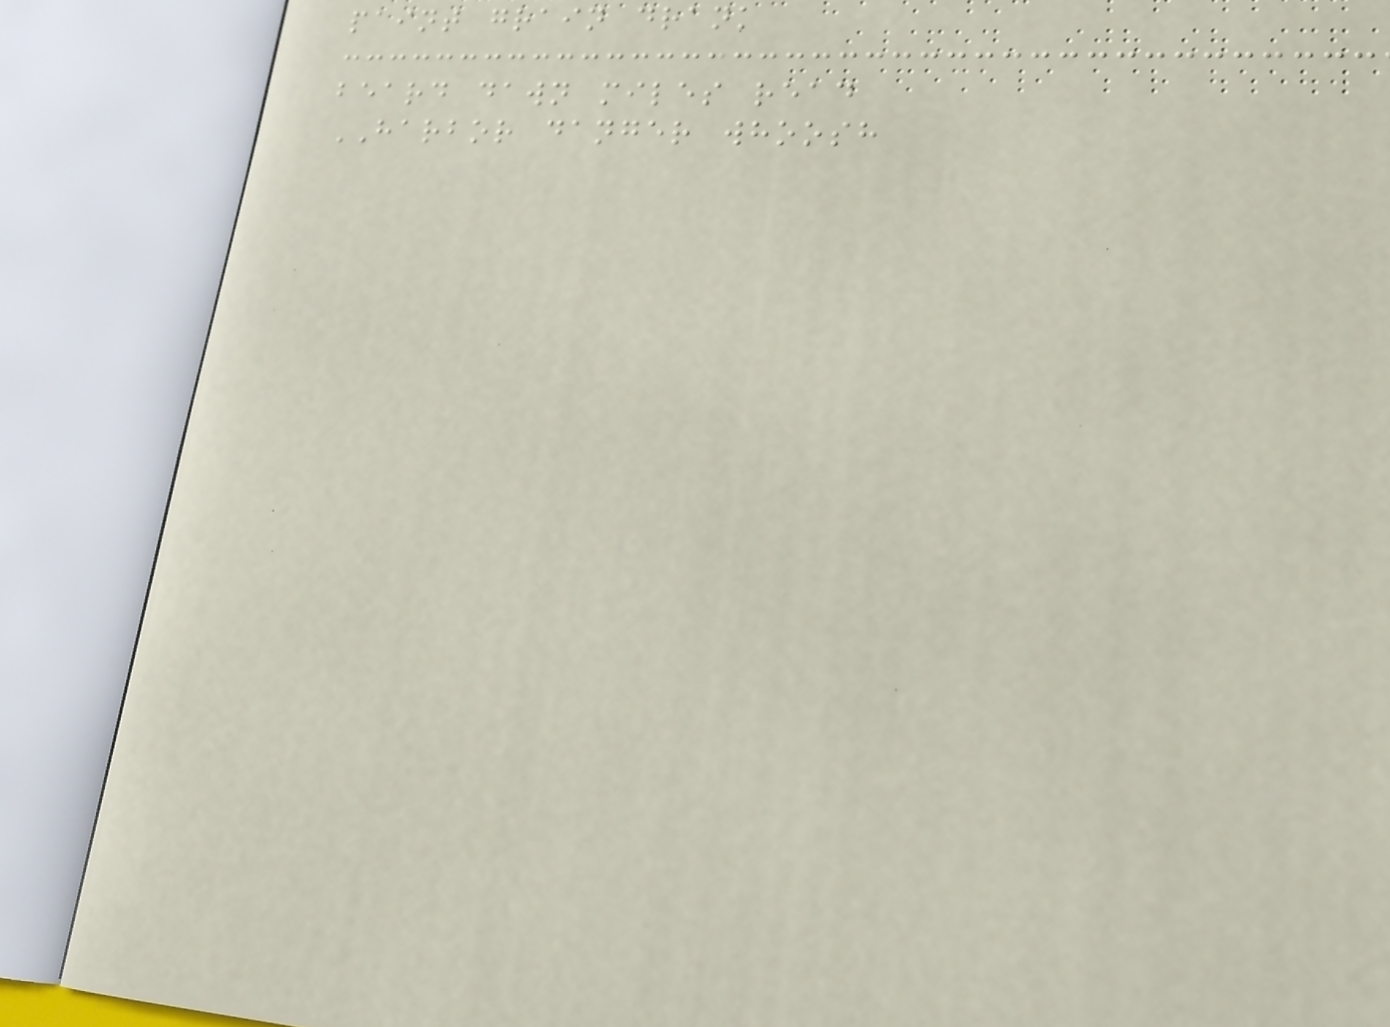paint grain drank
beard dawn miles read
HARBOR danger whoosh
